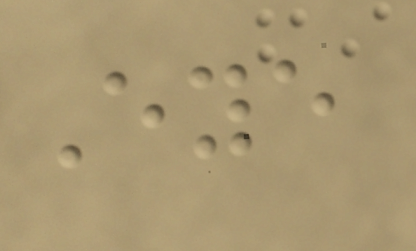Eye
